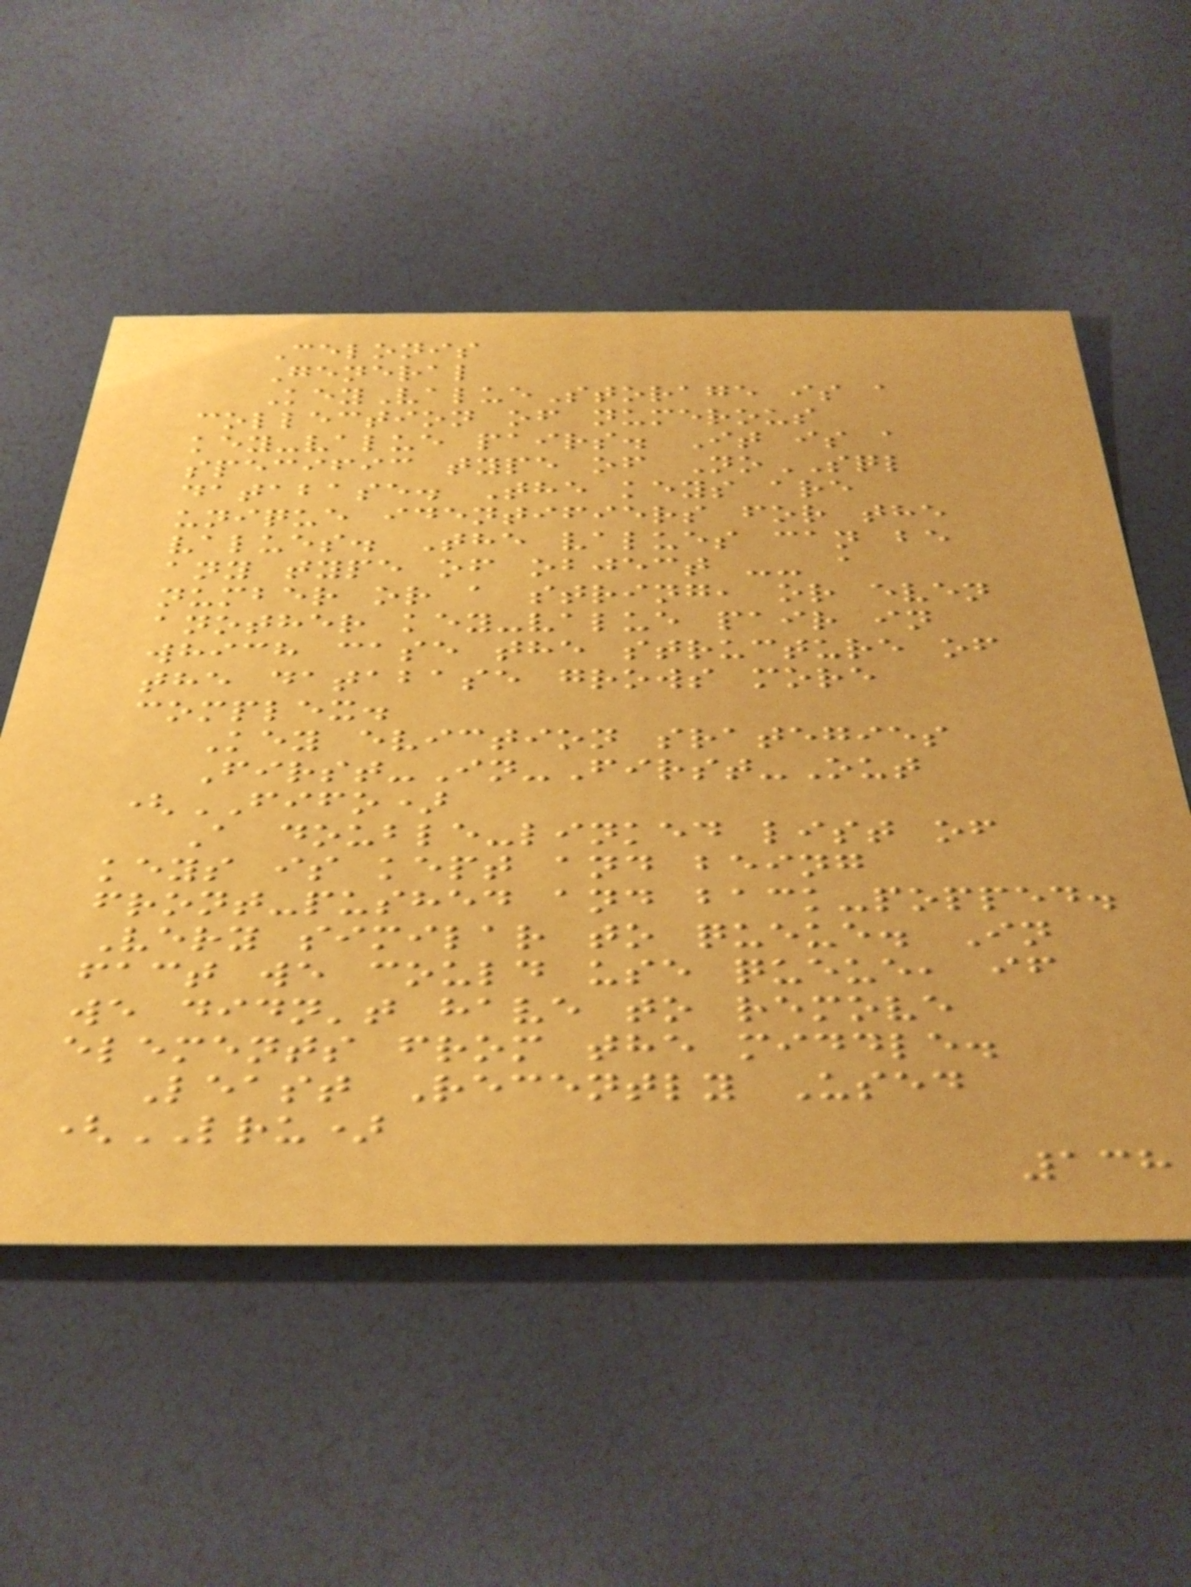Celonis
General
KeyValueStorage is a
collection of numerous
key-value pairs. It is a
specific type of NoSQL
database. The keys are
unique identifiers for the
values. The values can be
any type of object -- a
number or a string, or even
another key-value pair in
which case the structure of
the database grows more
complex.
Key eviction srategies
First-In-First-Out
(FIFO)
A double-linked list of
keys is kept and being
front-pushed and back-popped.
Very similar to queue. In
fact we could use queue, if
we didn't have to remove
elements from the middle.
Least Recently Used
(LRU)
138
